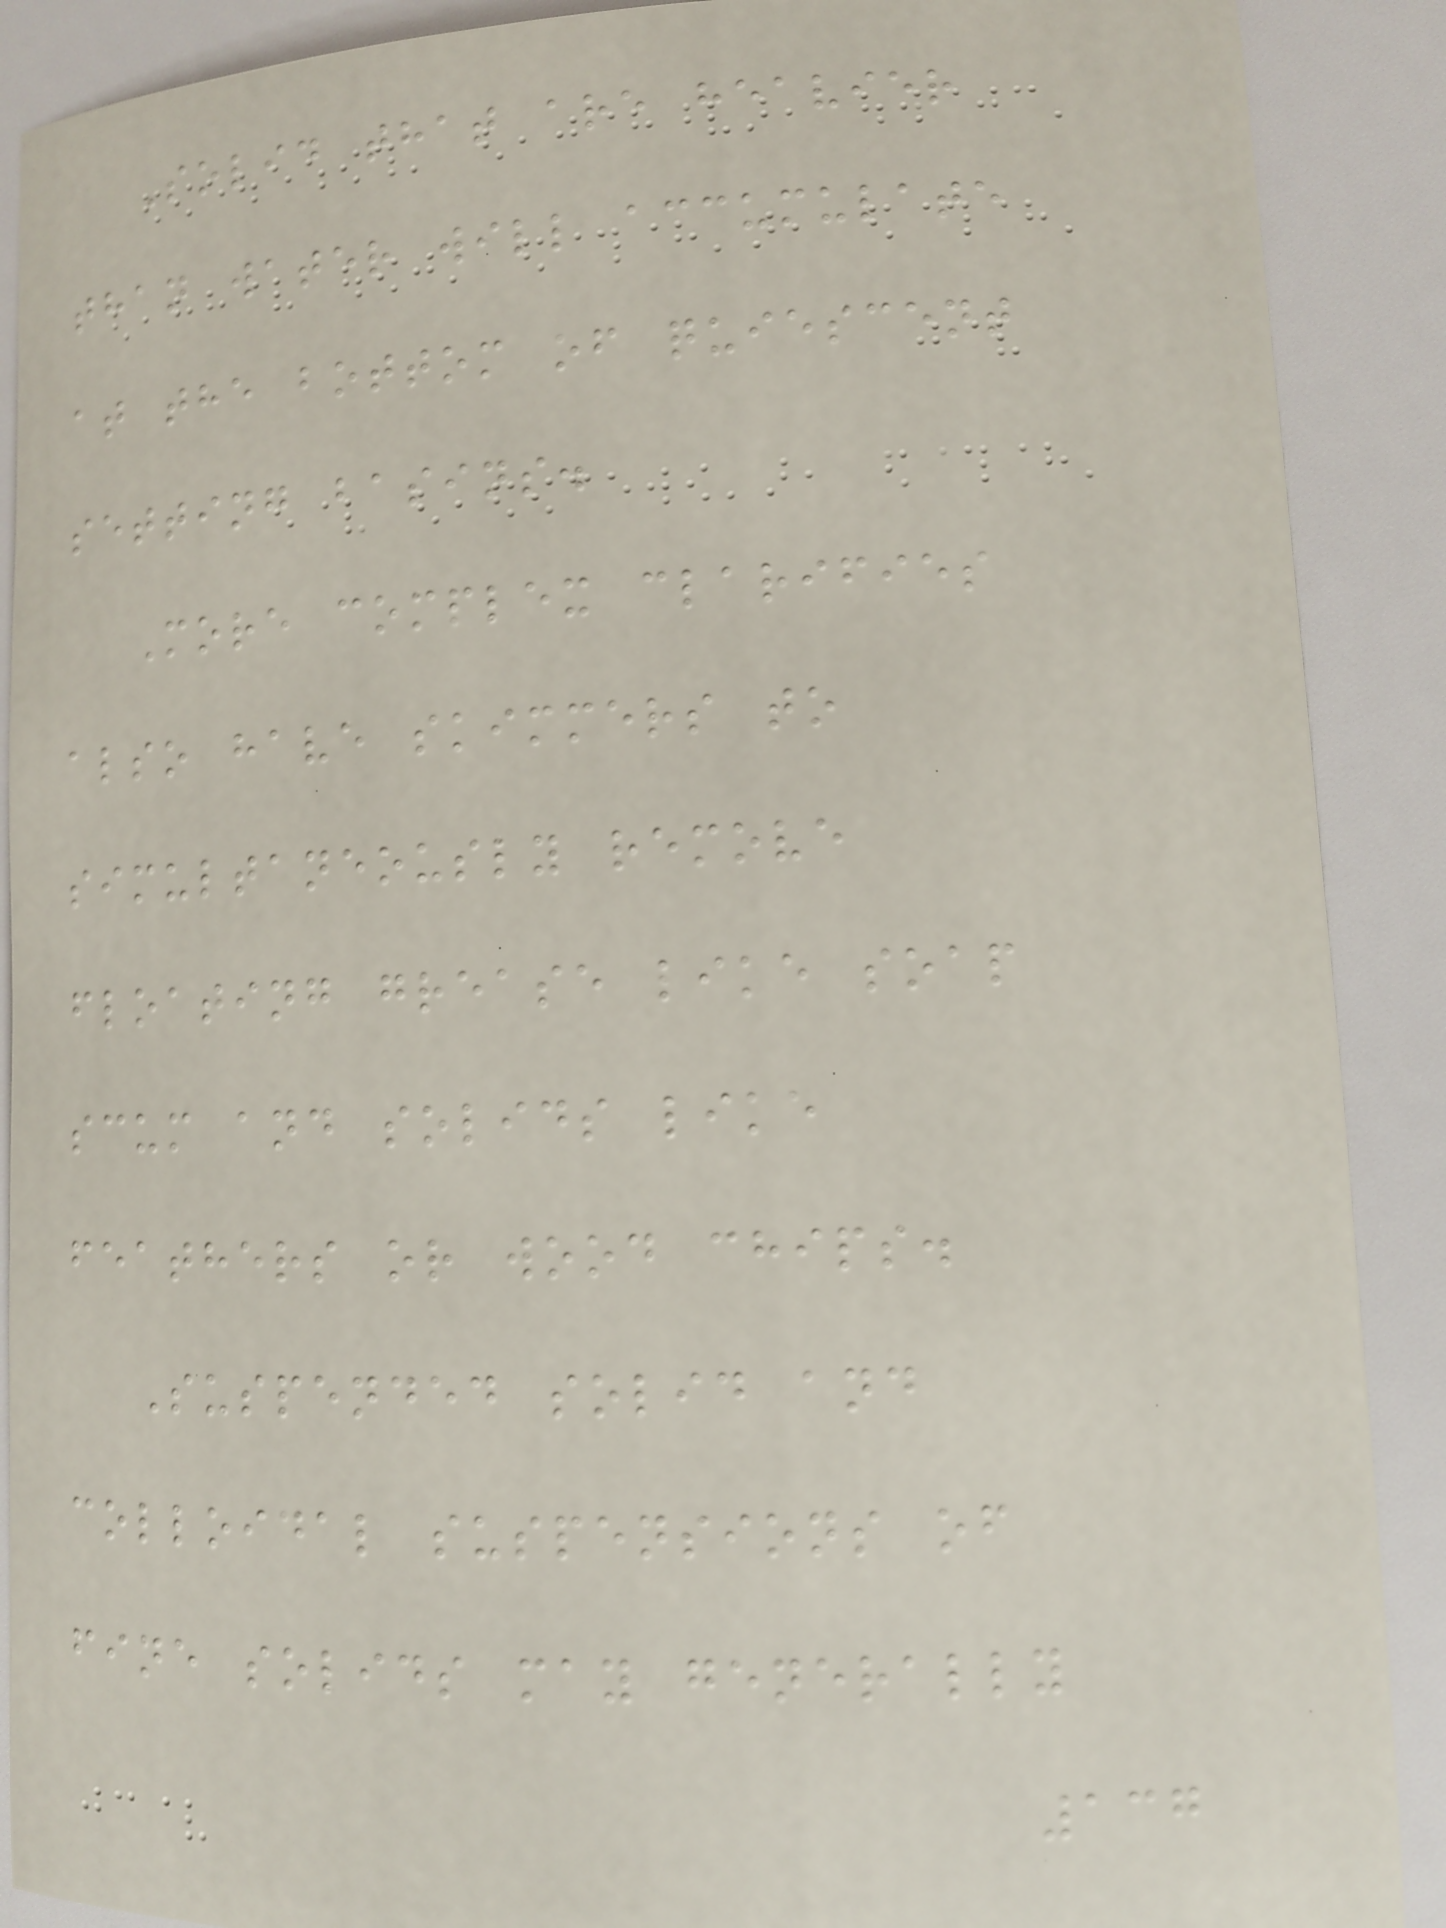Solid that are heavier
than water will accumulate
at the bottom of quiescent
setting basins.
More complex clarifies
also have skimmers to
simultaneously remove
floating grease like soap
scum and solids like
feathers or wood chips.
Suspended solid and
colloidal suspensions of
fine solids may generally
137
